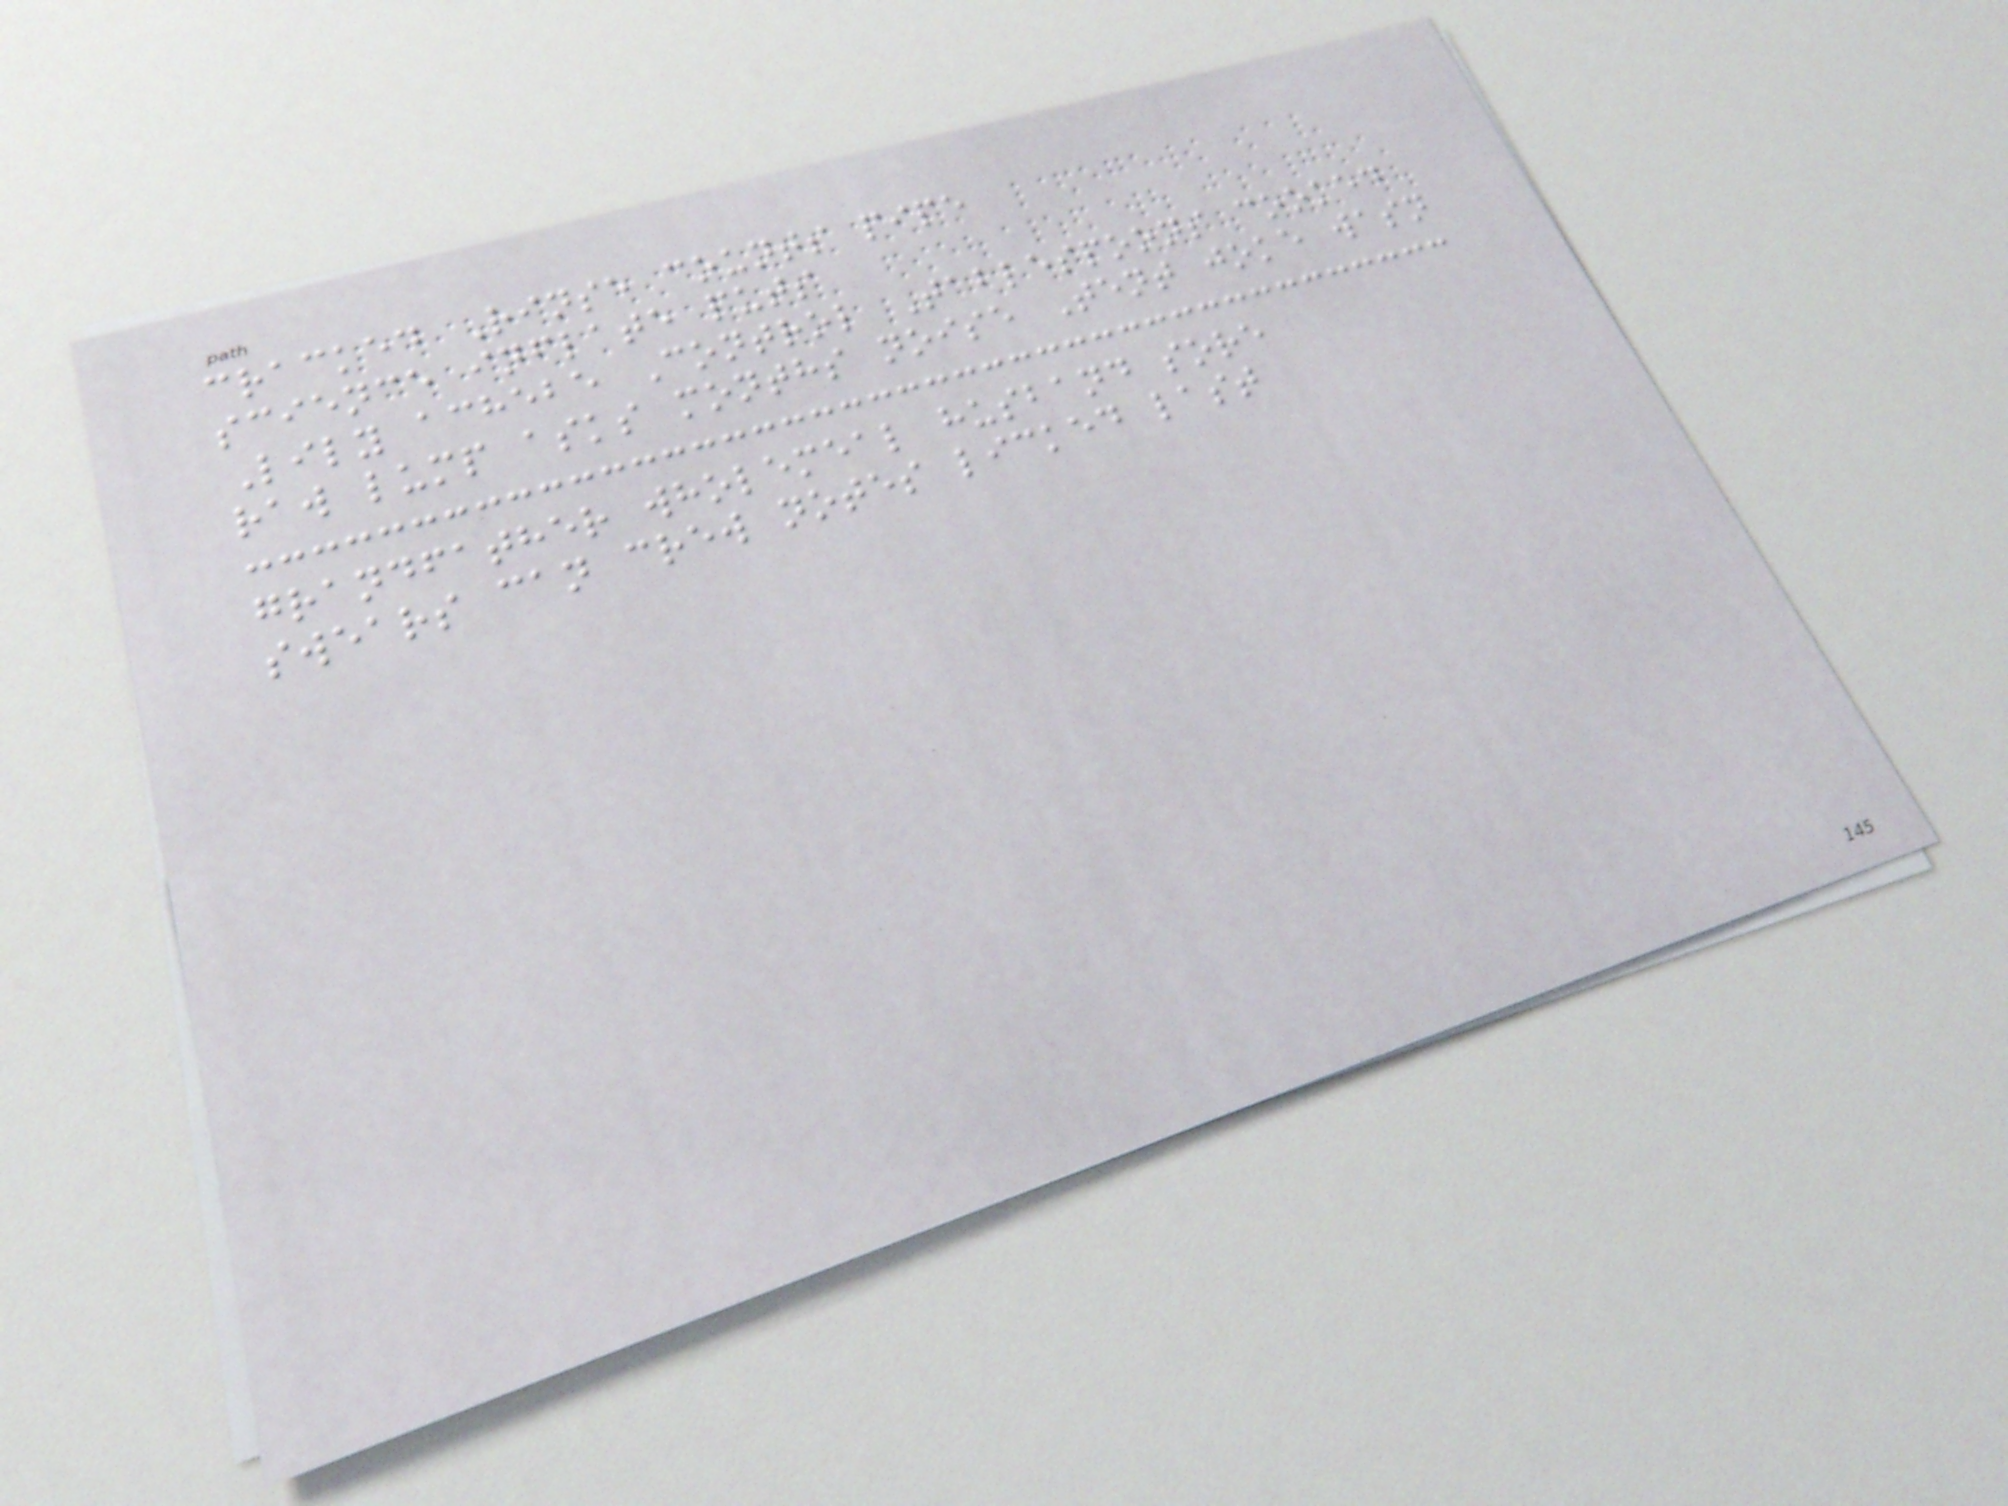cracked Rinse counts pipe
science inflate puts
Lily achebe Control Tablespoons cooked
raw lump asks months noise Tent joke wasn
grandfather wholemeal husband sore
swears can crew notes licked last
